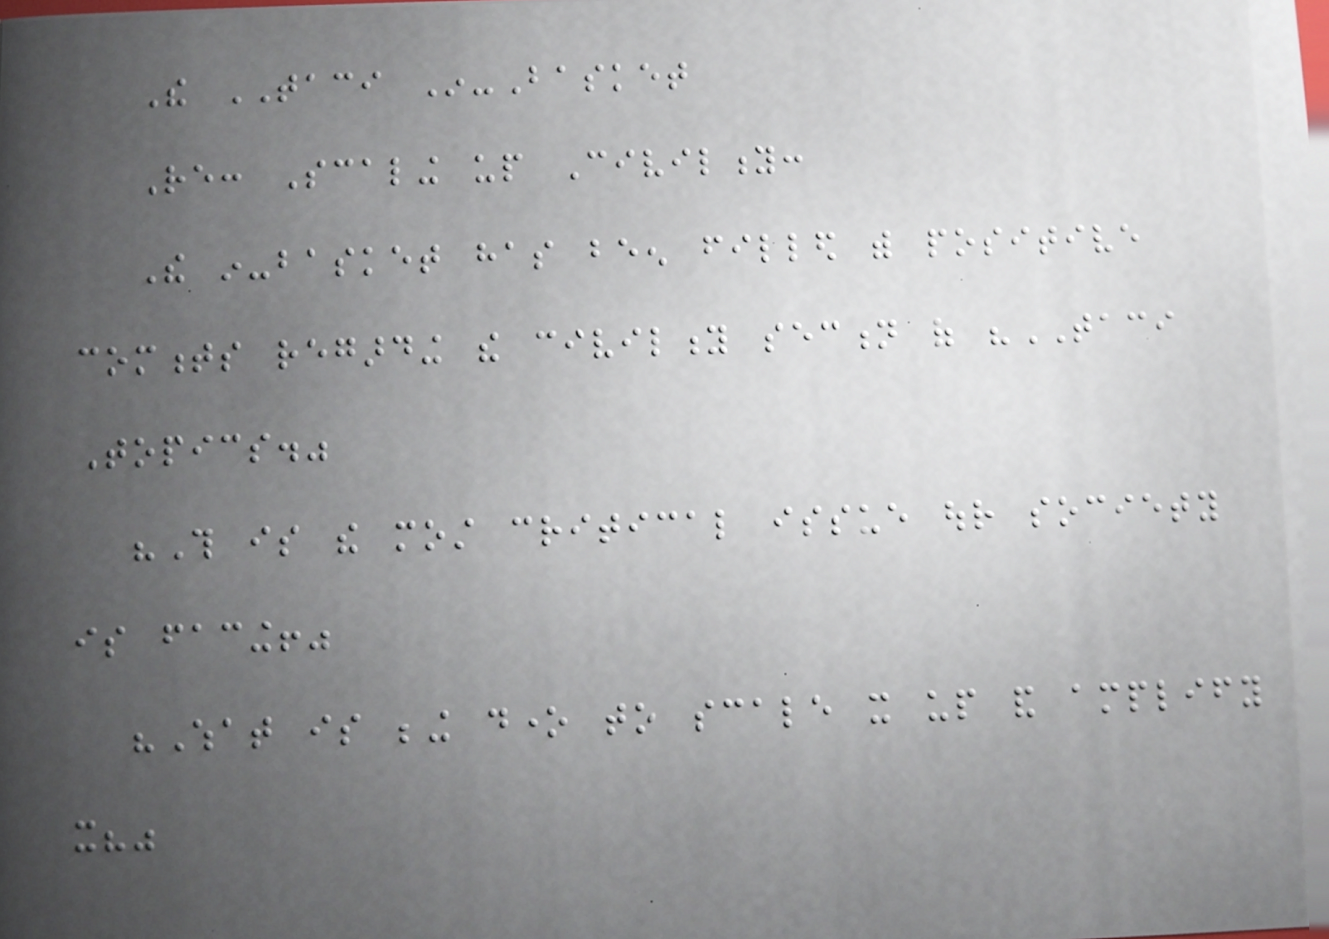The TACI In-Basket
Re: Scaling up Civility:
The in-basket has been filled with positive
comments regarding the civility section of "TACI
Topics."
"This is the most critical issue our society
is facing!"
"What is being done to scale it up and amplify
it?"
